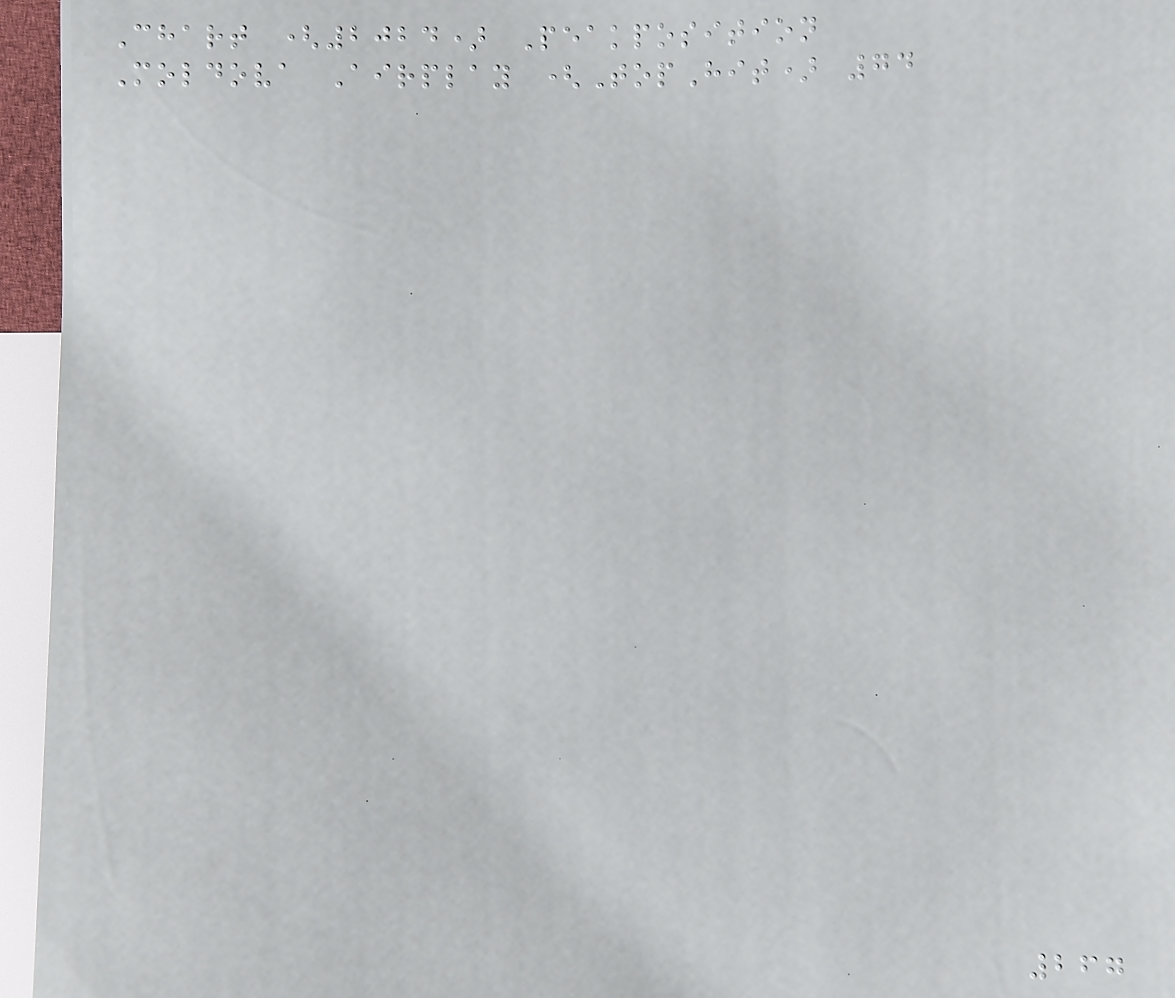Chart (2024) Peakposition
Moldova Airplay (TopHit) 74
267
